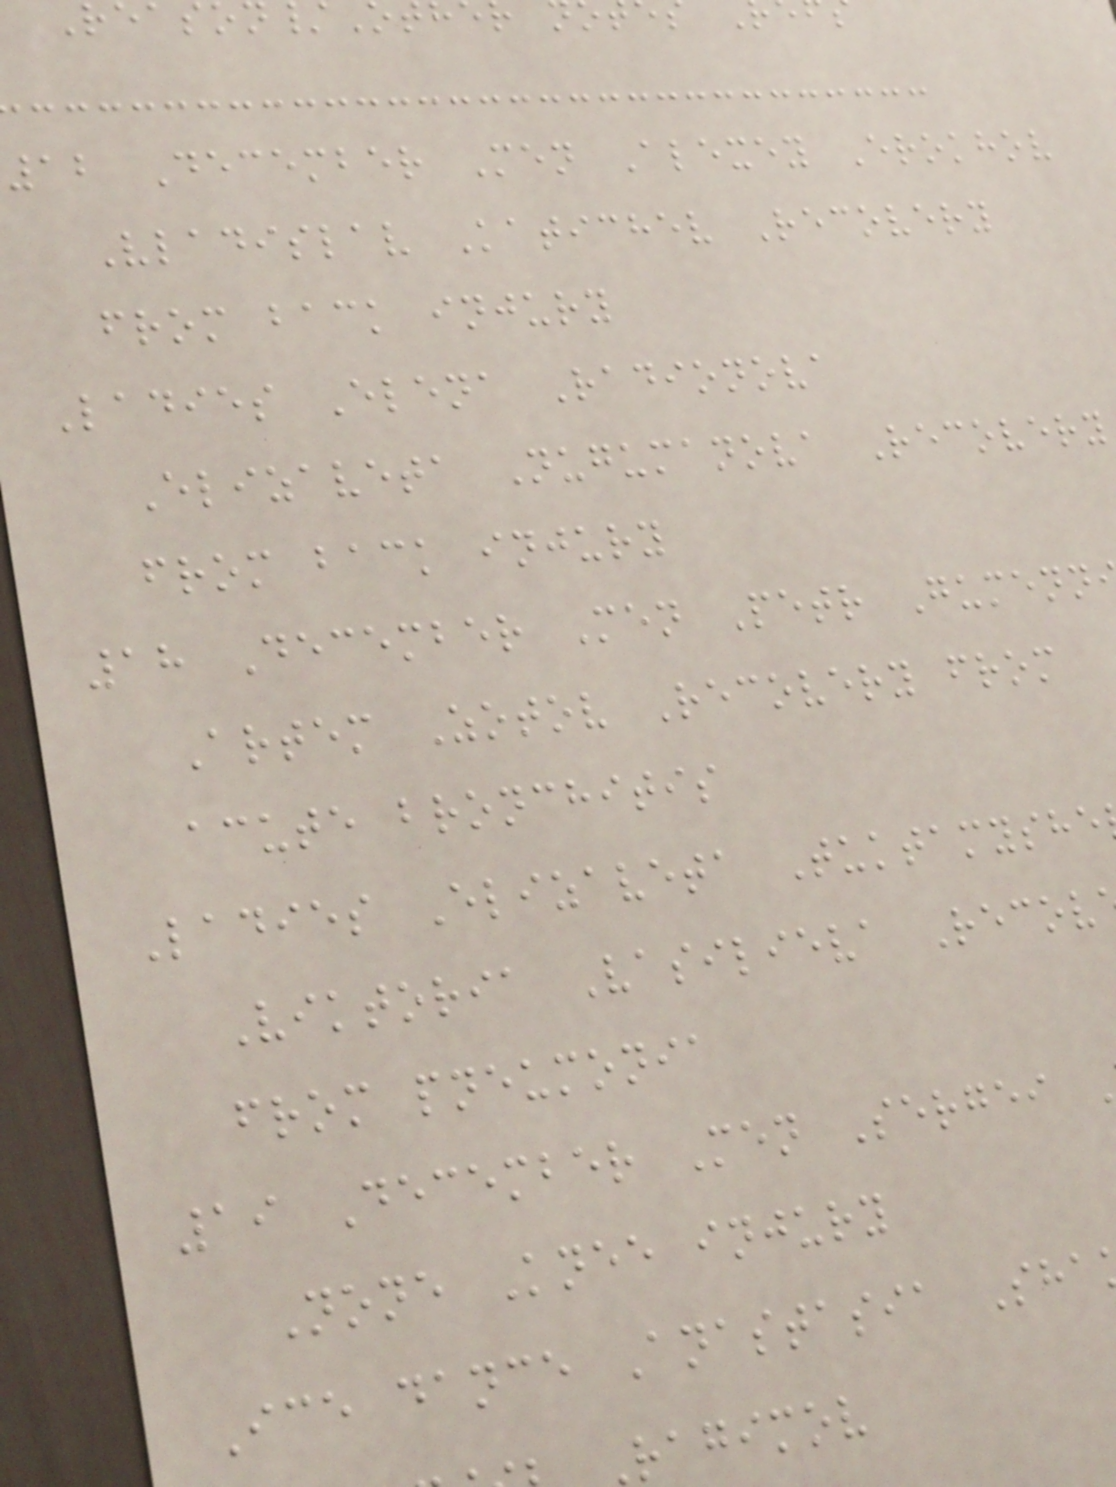12 December Men Alexey Erokhov
Vladislav Katichev Recovery
from back injury
Ladies Elena Radionova
Elizaveta Nugumanova Recovery
from back injury
18 December Men Petr Gumenn
Artem Zotov Recovery from
acute bronchitis
Ladies Elizaveta Tuktamyshe
Viktoria Vasilieva Recov
from pneumonia
19 December Men Sergei
None Knee injury
Ice dance Anastasia Sha
ragimov
